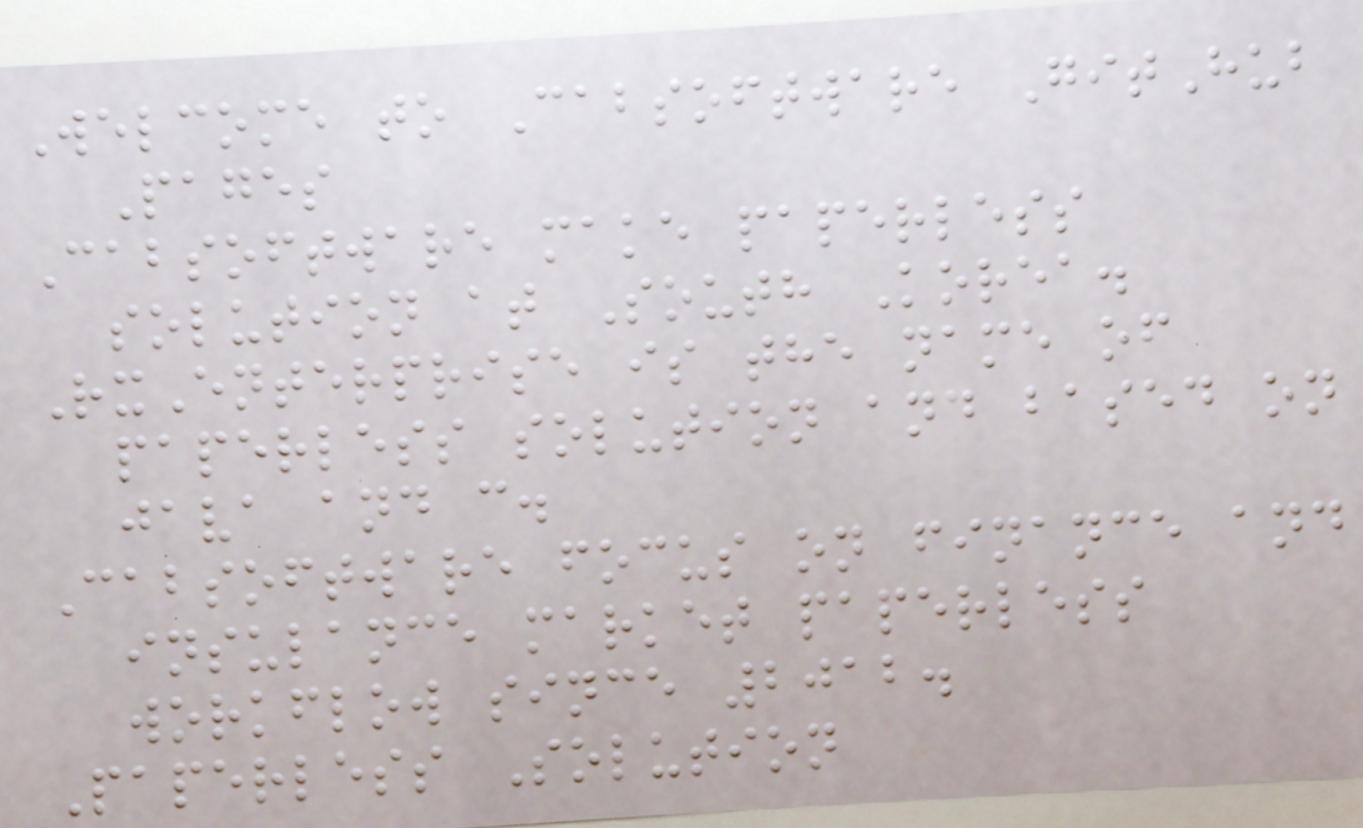Welcome to Cabsoftware GitHub
Pages
Cabsoftware make paperless
solution at South Korea.
RxEnterprise is the name of
paperless solution and based on
java and c.
Cabsoftware focus on finance and
insulance market paperless
workflow since 2012.
Paperless Solution
